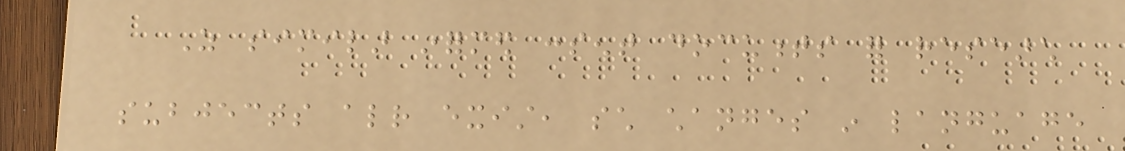As similar informed consent documents for research
subjects already exist, such changes in language
